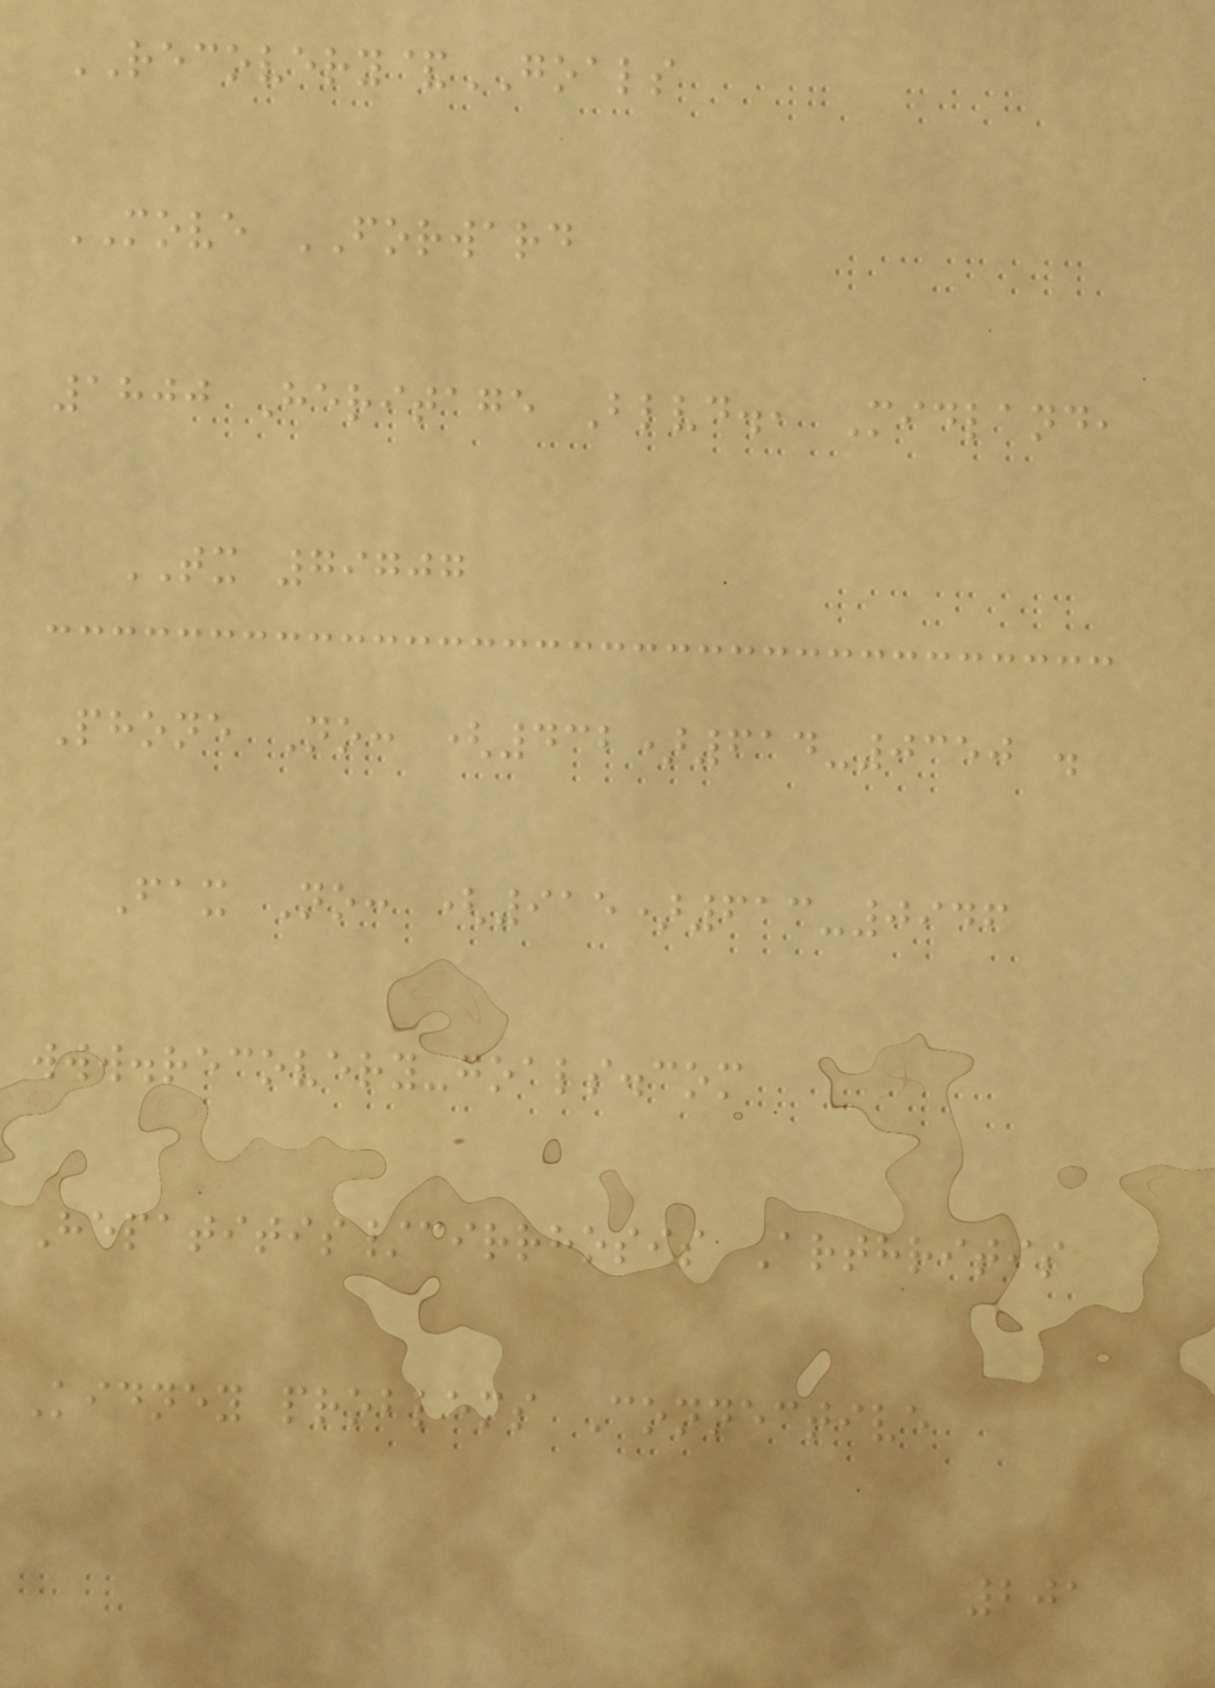RECOVERY&GOALS
MOVE FORWARD
1800 Heritage Blvd., Midland,
TX 79707
Phone No: (432)614-0350 .
Fax No: (915)613-0946
www.recovery-goals.com
Hepatitis/cirrhosis Arthritis
Kidney problems Connective
201
